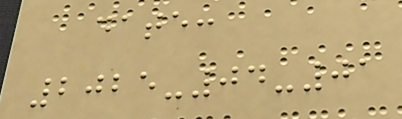date:
2025-04-01
